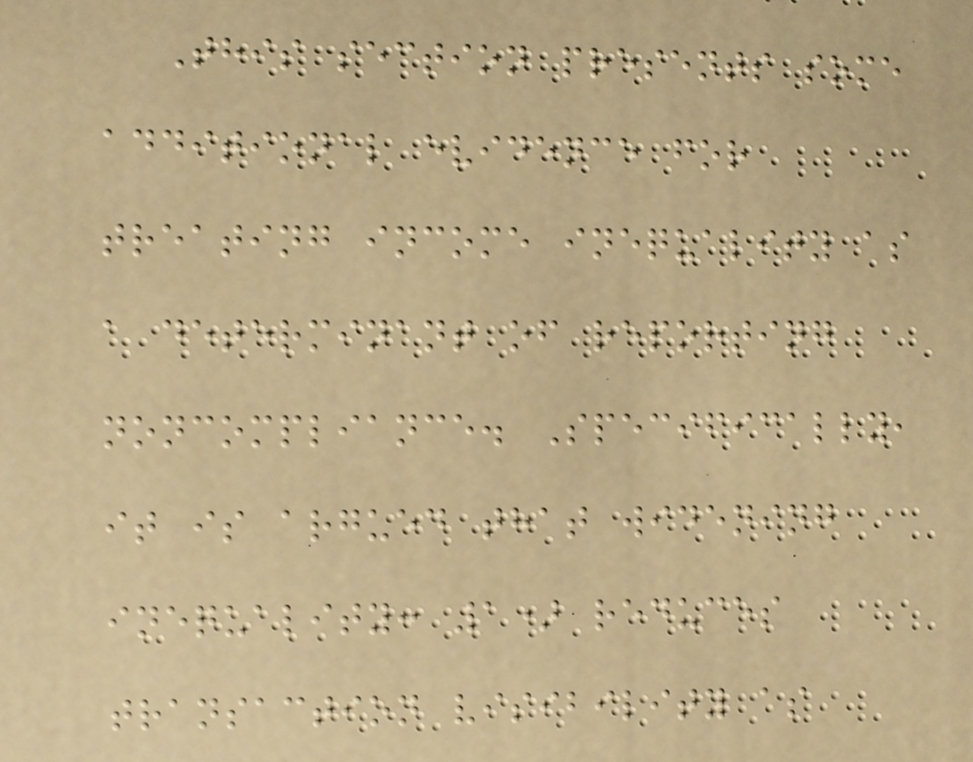This section presents some
additional evidence for
treating income inequality as
a determinant of reporting
noncompliance. Specifically,
it is argued that widening
inequality: 1) reduces
transaction visibility as
